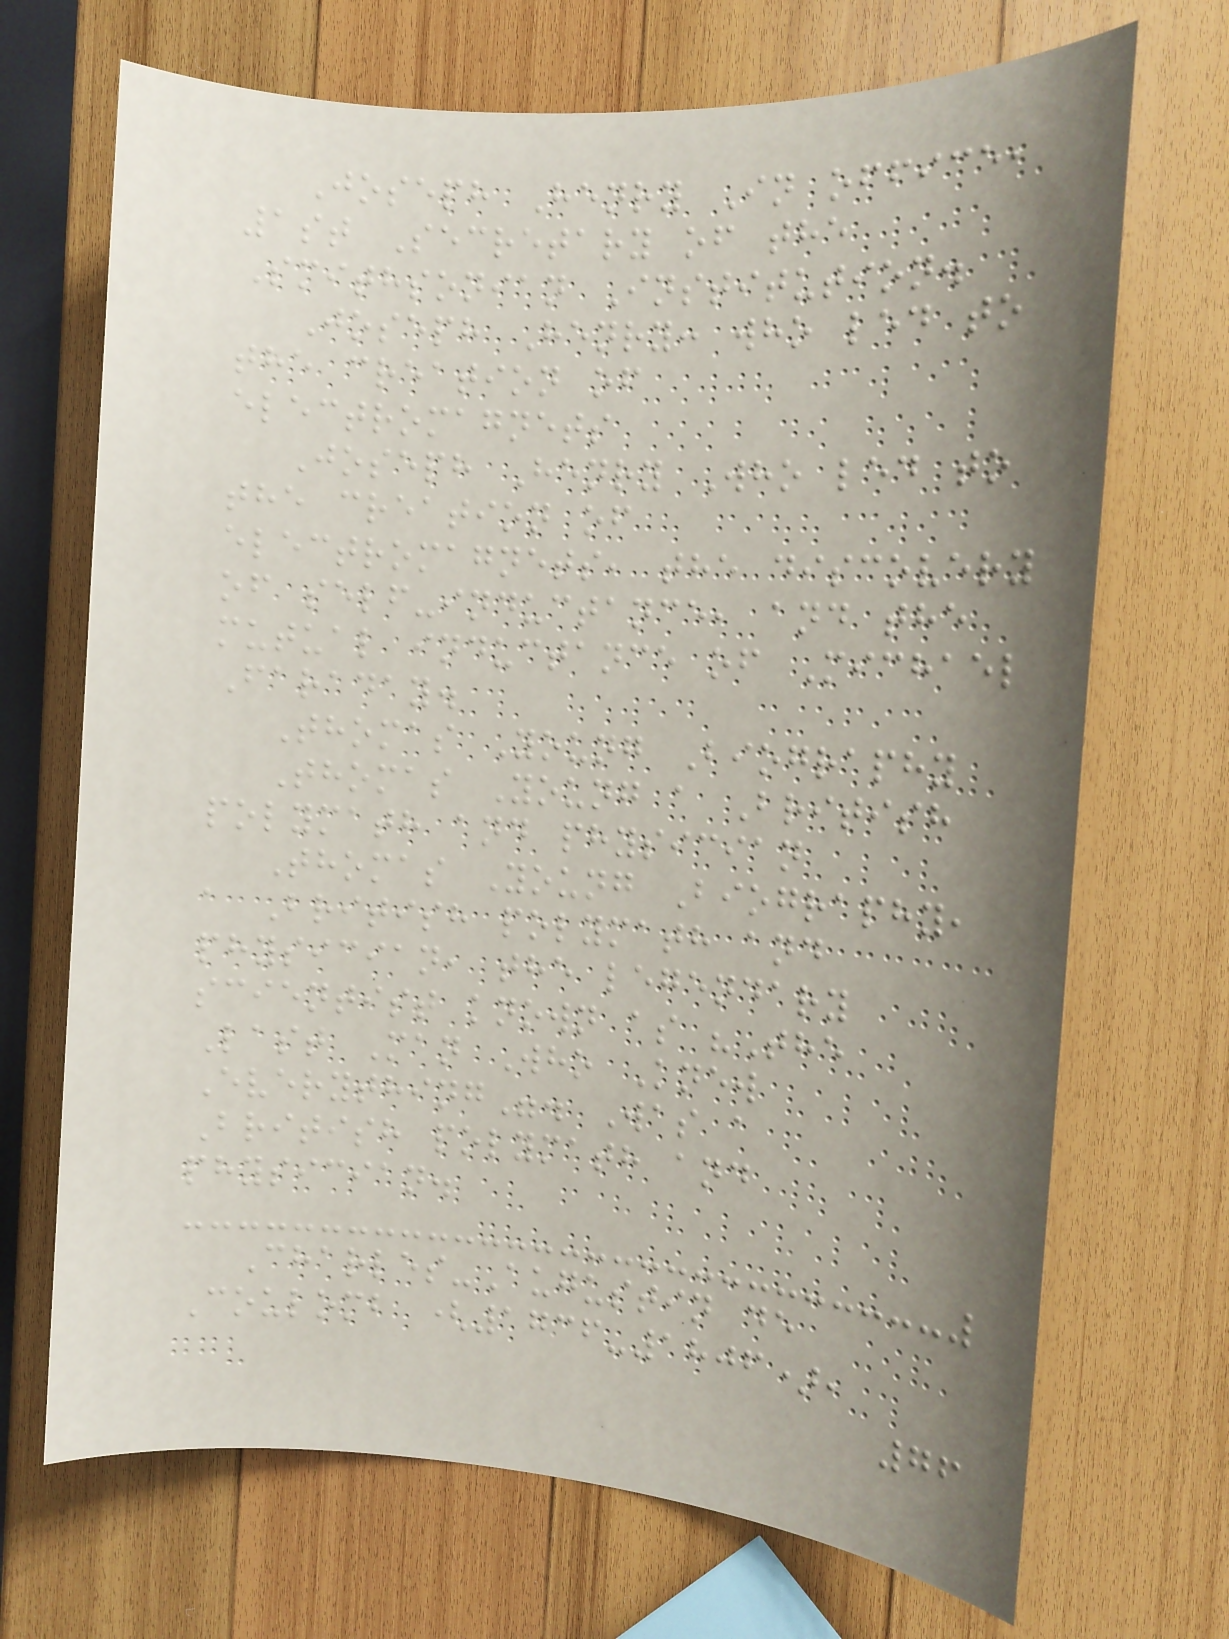Joseph Henry In office,
1st Secretary of the
Smithsonian Institution.
Joseph Henry: who led to
the creation of
electromagnets
Joseph Henry Who led to
the creation of
electromagnets, the discovery
of self-inductance, and the
mutual inductance of Michael
Faraday.
Thomas Young Biography
Thomas Young a British
polymath and physician
Thomas Young Biography,
a British polymath and
physician, the legendary
scientist known as "The
Last Man Who Knew
Everything". Was a
British polymath and
physician.
Charles-Augustin de
Coulomb (1736-1806),
76
